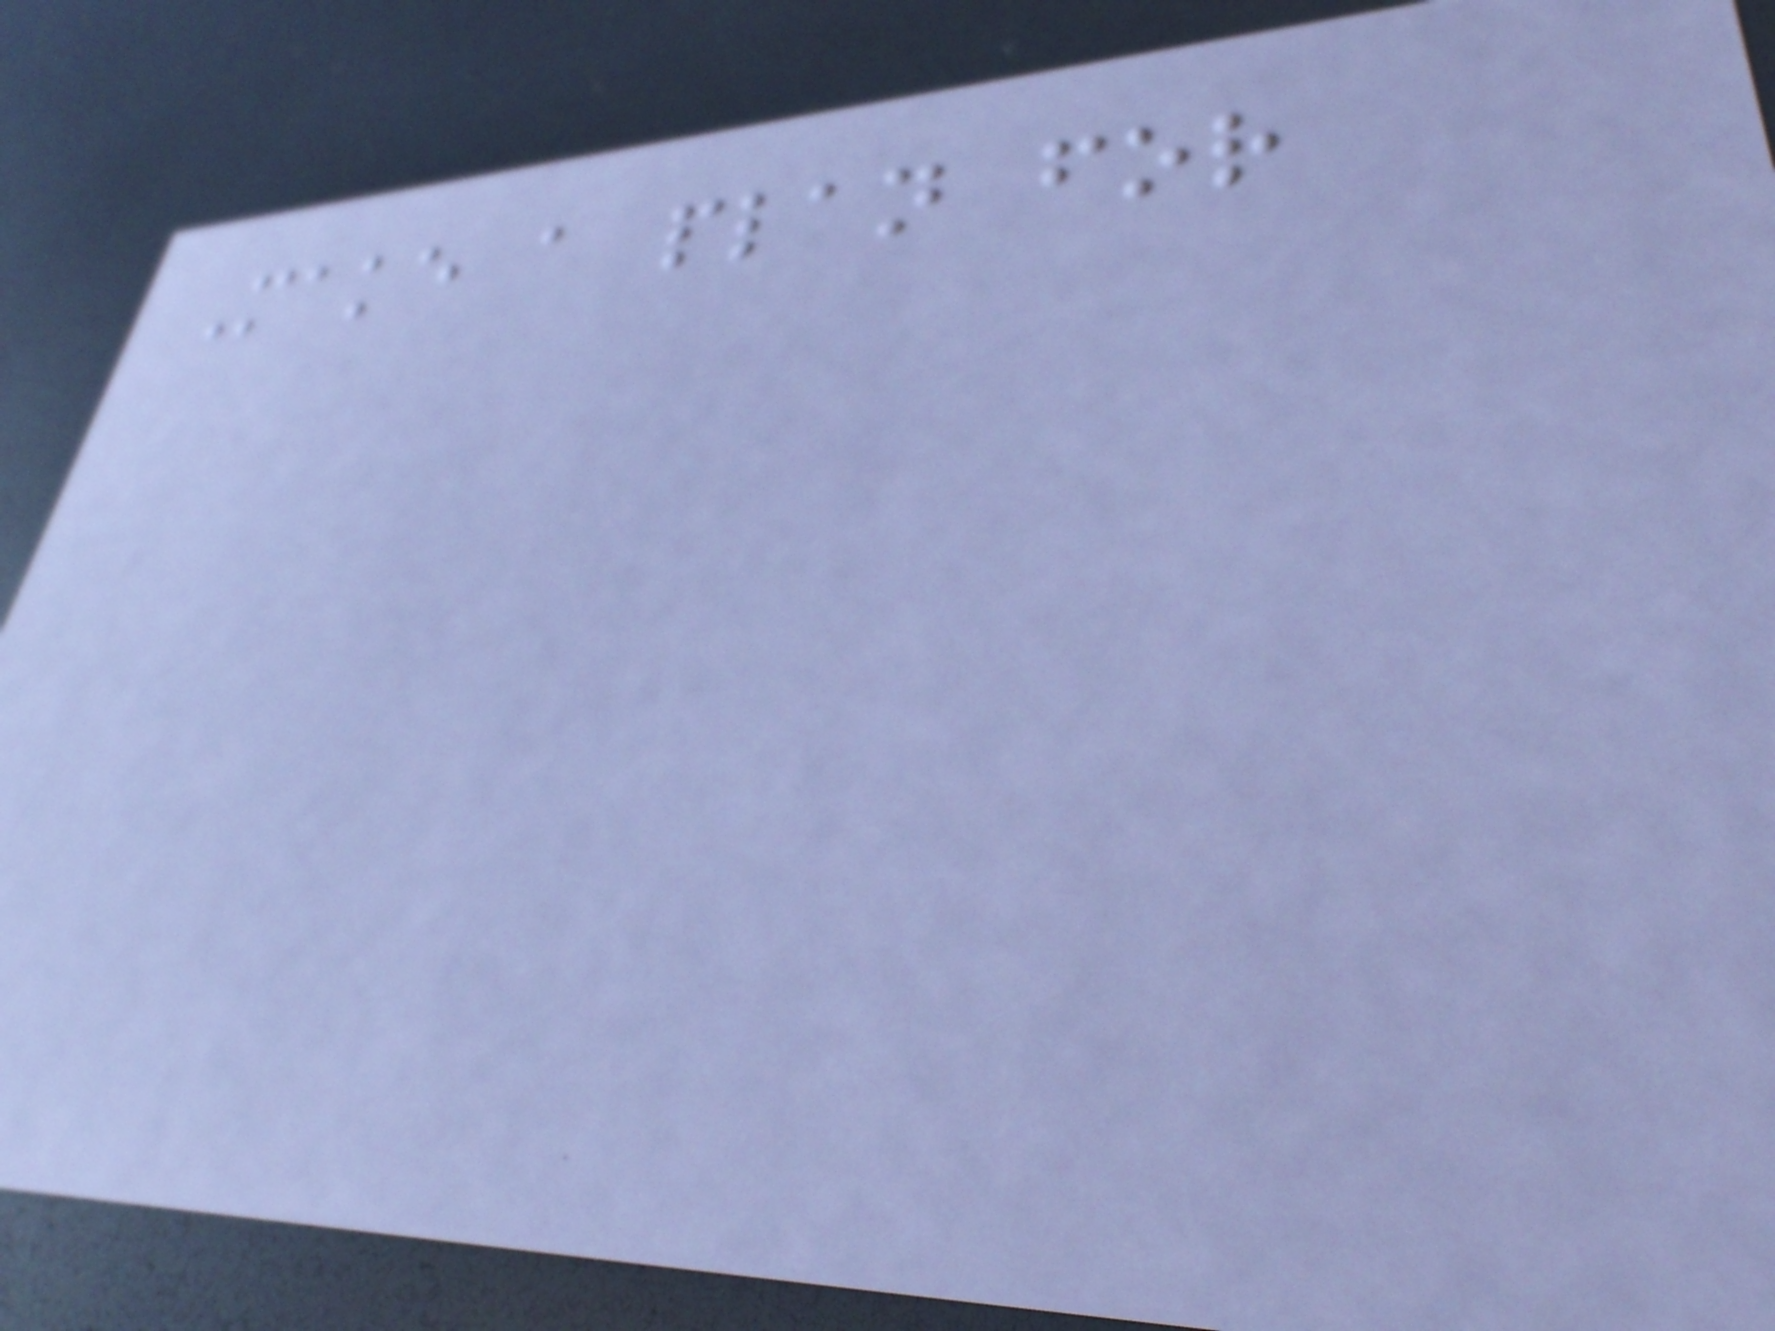Make a plan for
